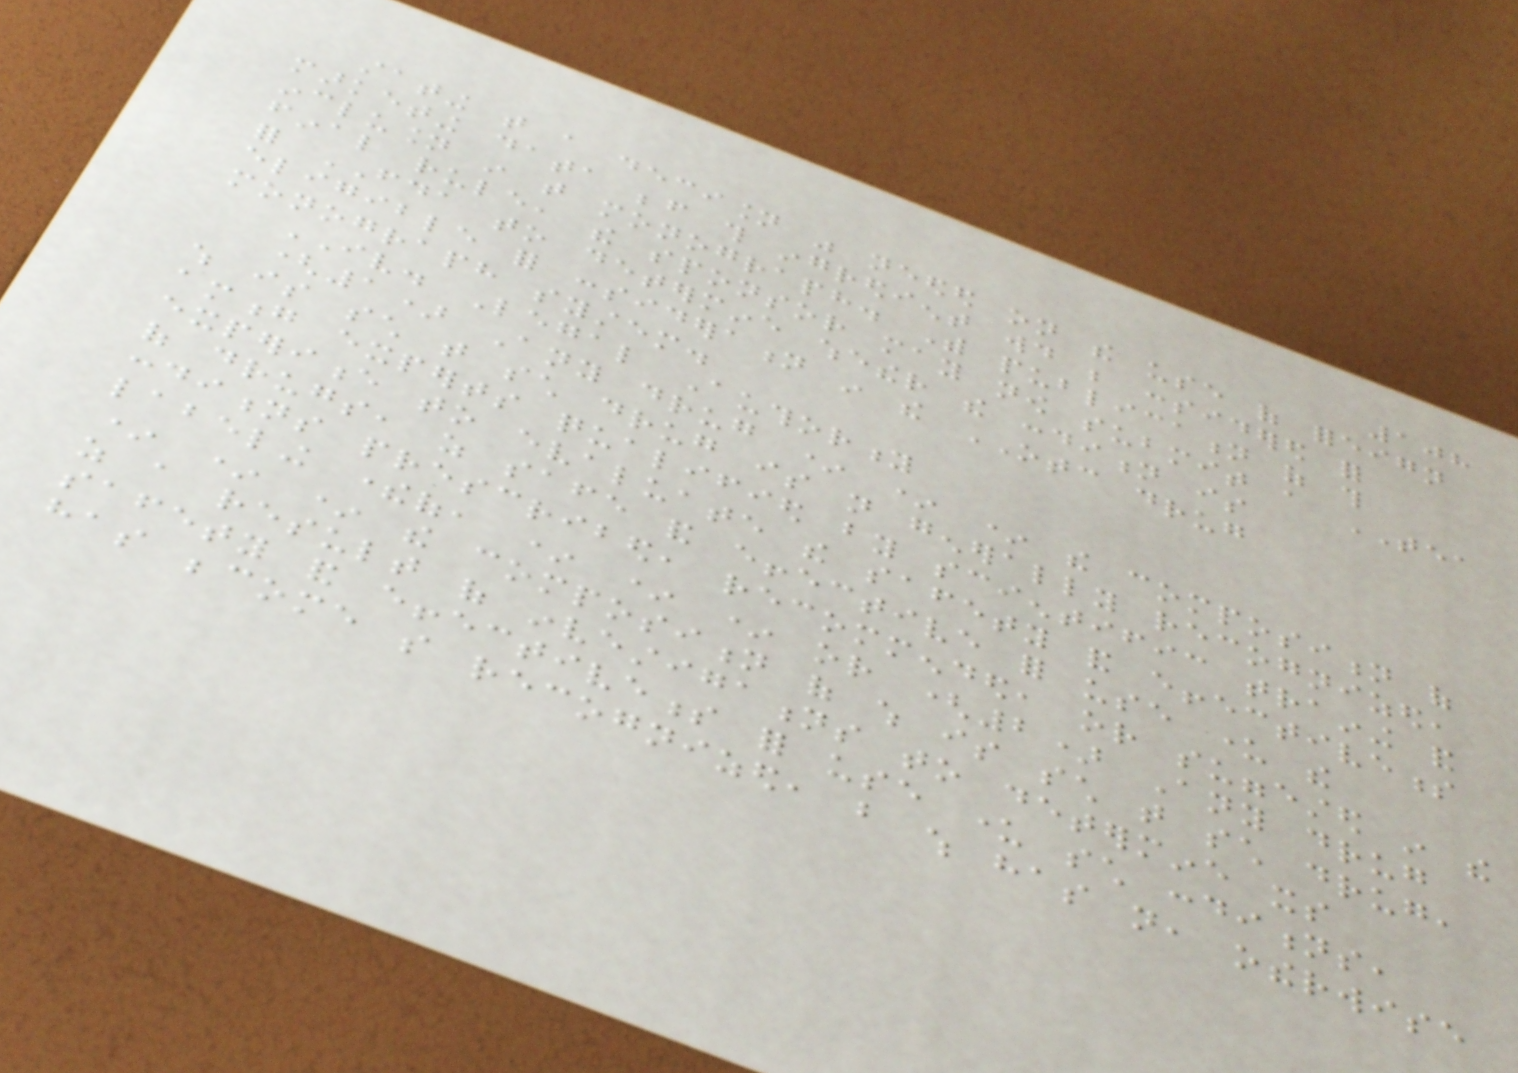108
stating that a decision was needed on the use of foreign
marketing data before this ingredient would be considered for
inclusion in that monograph. With publication of this
final rule, the sponsor may now submit a TEA
for FDA to determine whether the condition is
eligible for consideration in the OTC drug
monograph system.
IV. Legal Authority
(1) Any drug * * * the composition of
which is such that such drug is not generally recognized,
among experts qualified by scientific training and
experience to evaluate the safety and effectiveness
of drugs, as safe and effective for use under the
conditions prescribed, recommended, or suggested in the
labeling thereof, * * * or (2) Any drug
* * * the composition of which is such that such drug,
as a result of investigations to determine its
safety and effectiveness for use under such conditions,
has become so recognized, but which has not, otherwise
